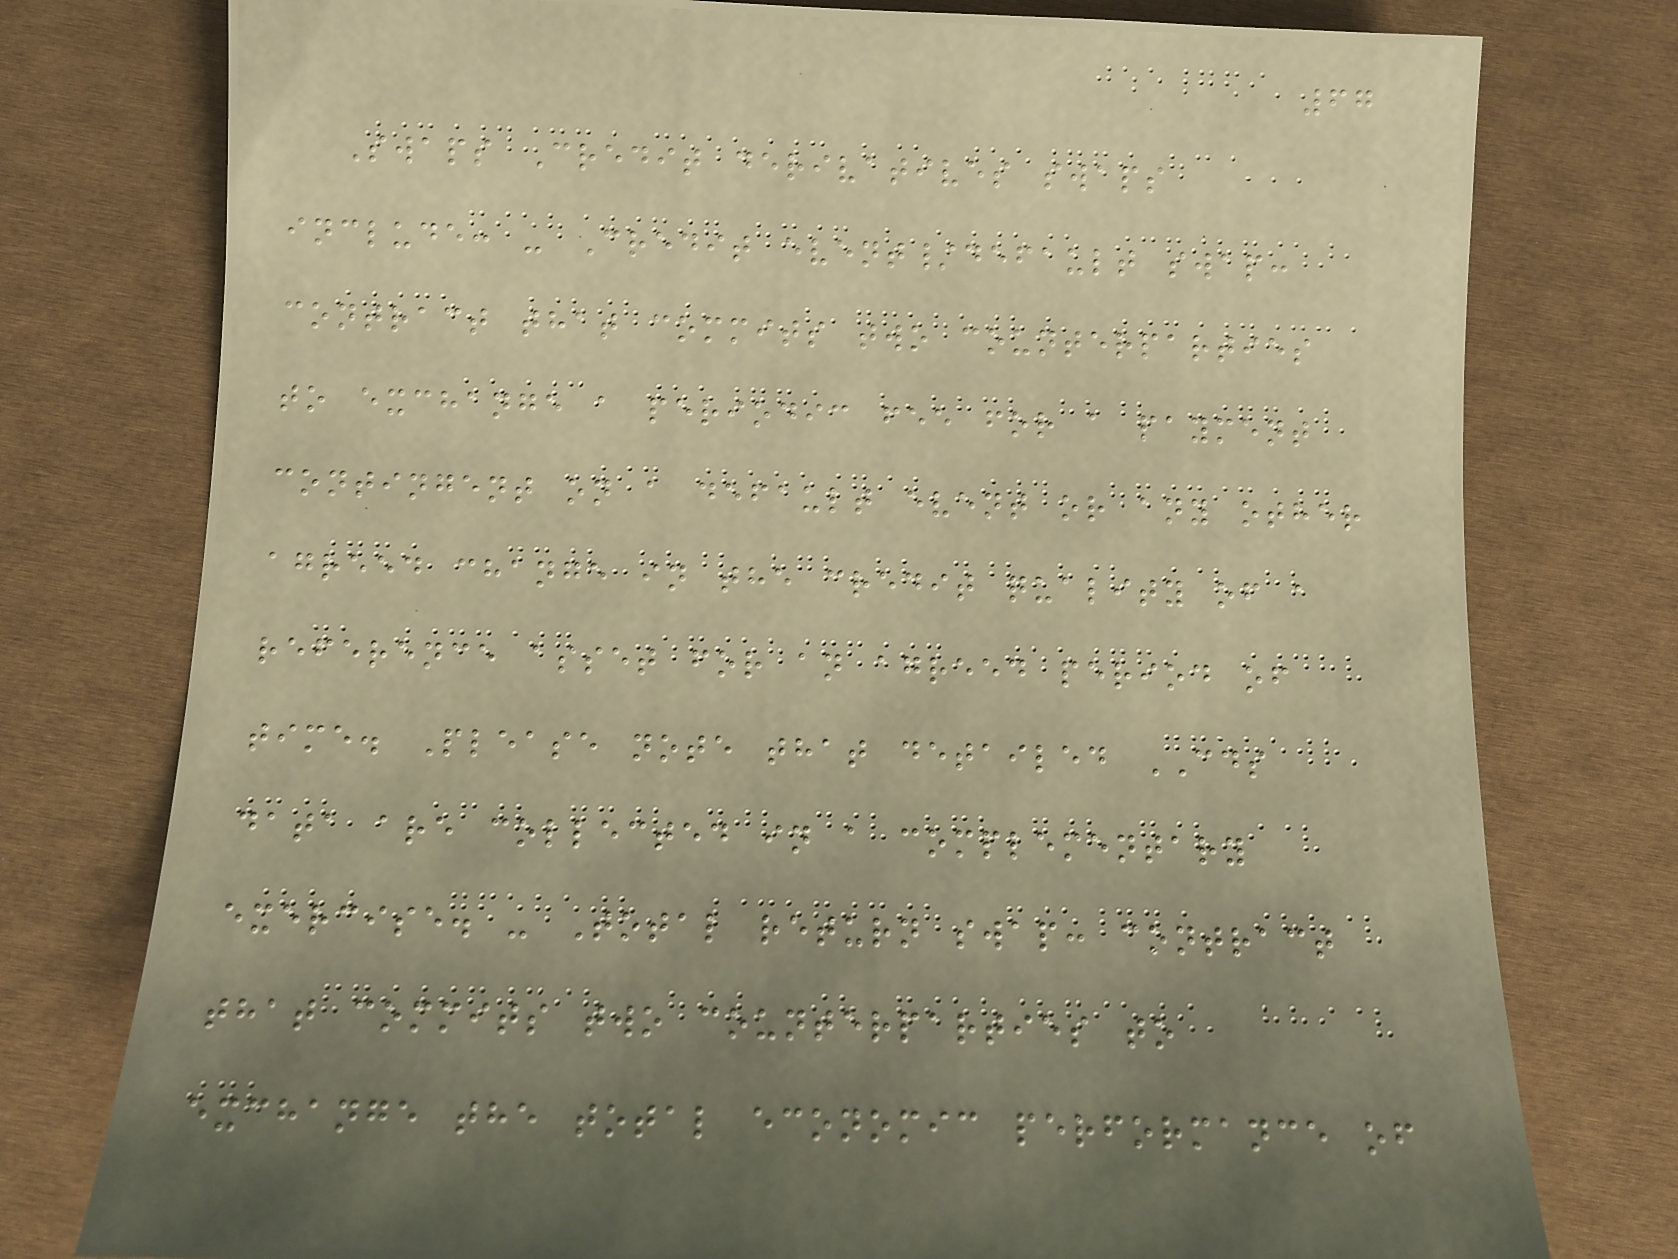67
Swaps Credit derivatives swaps
include: - Credit event/default swap:
contract that commits two counterparties
to exchange a periodic fee for a payment
contingent on a default event or any other
agreed change in the credit quality of a
reference asset for an agreed period of
time. Please note that detailed CDS
data are collected in a complementary
exercise. - Total return swap: contract
that commits two counterparties to
exchange the total economic performance of
